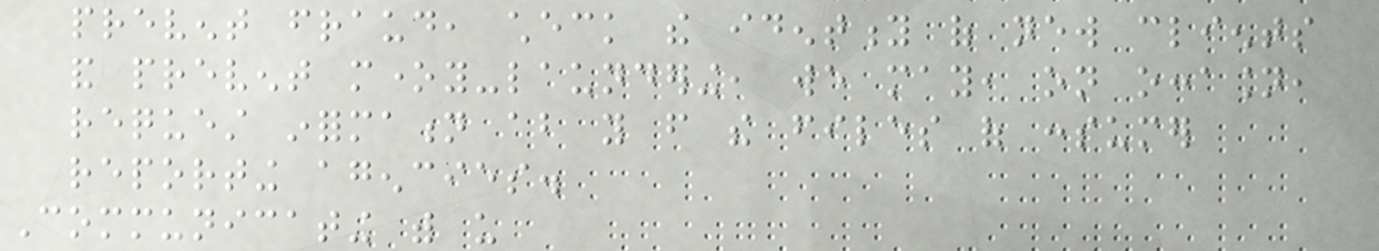prevent fraud, check the identity of new clients
and prevent money-laundering, we may, on occasion,
request information about you from the files of consumer
reporting agencies.
Communicating with us
